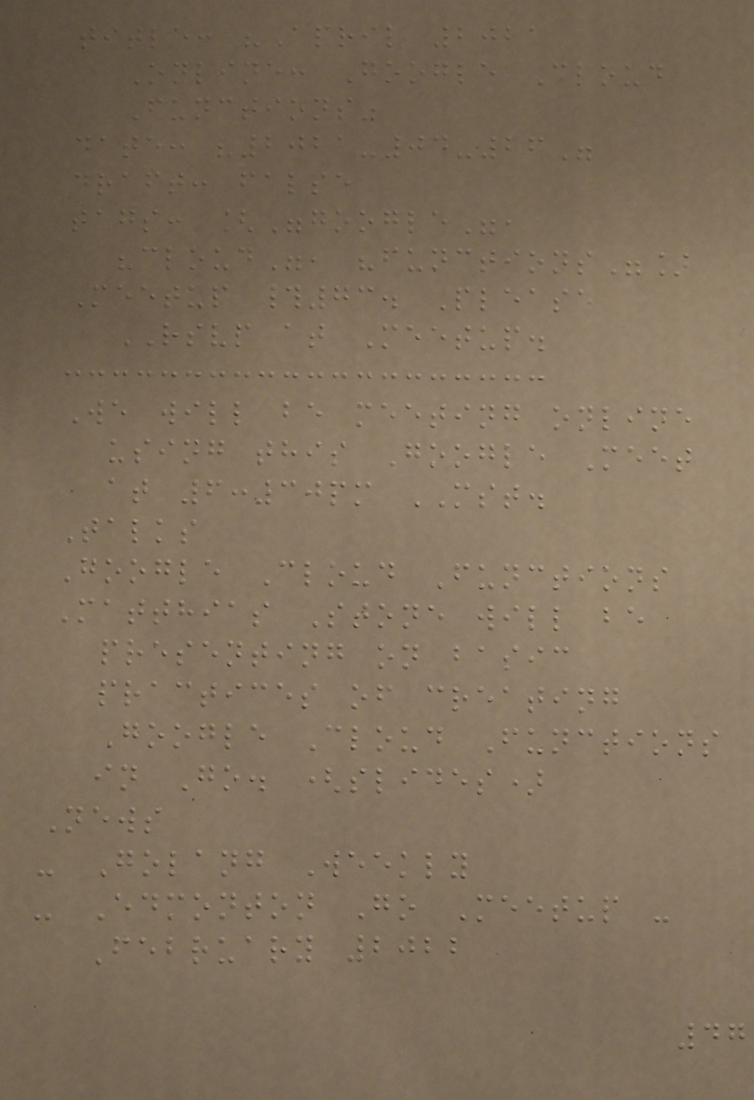title: "April 2021
Online: Google Cloud
Functions"
date: "2021-04-26"
draft: false
tags: ["google",
"cloud", "functions"]
Meetup #73. Please
RSVP at Meetup.
We will be meeting online
using this Google Meet
at 6:30pm MST.
Talks
Google Cloud Functions
Matthias Stone will be
presenting on basic
practices of creating
Google Cloud Functions
in Go. (slides)
News
- Golang Weekly
- Edmonton Go Meetup -
February 2022
47
